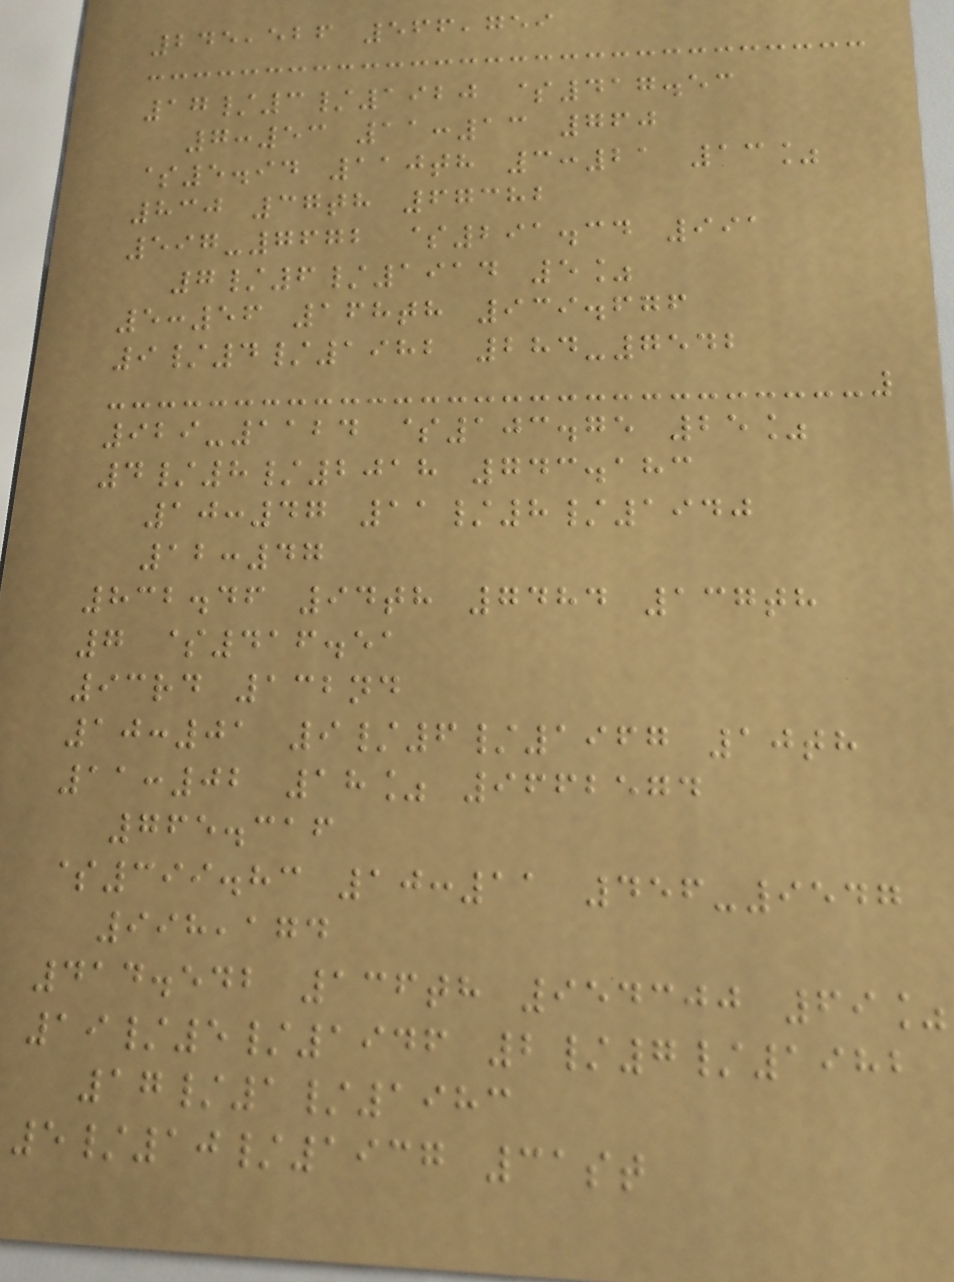245,526 566,759
17/3/1920 $417.53
7:53 11:13 760
$5.94 110th 3:21 13%
830 37th 67382
597-7672 $291.34 991
7/6/1914 5%
5:56 168th 939.676
9/4/1982 284-7542
929-1124 $103.75 25%
4/8/2018 743.183
10:47 11/8/1940
12:47
832.46 94th 7484 137th
7 $416.51
93rd 132nd
10:01 9/6/1967 10th
11:02 18% 9662574
765.316
$399.83 10:11 456-9547
998,174
414.542 136th 954300 69%
19/5/1946 2/7/1982
17/1/1983
5/10/1937 31st
